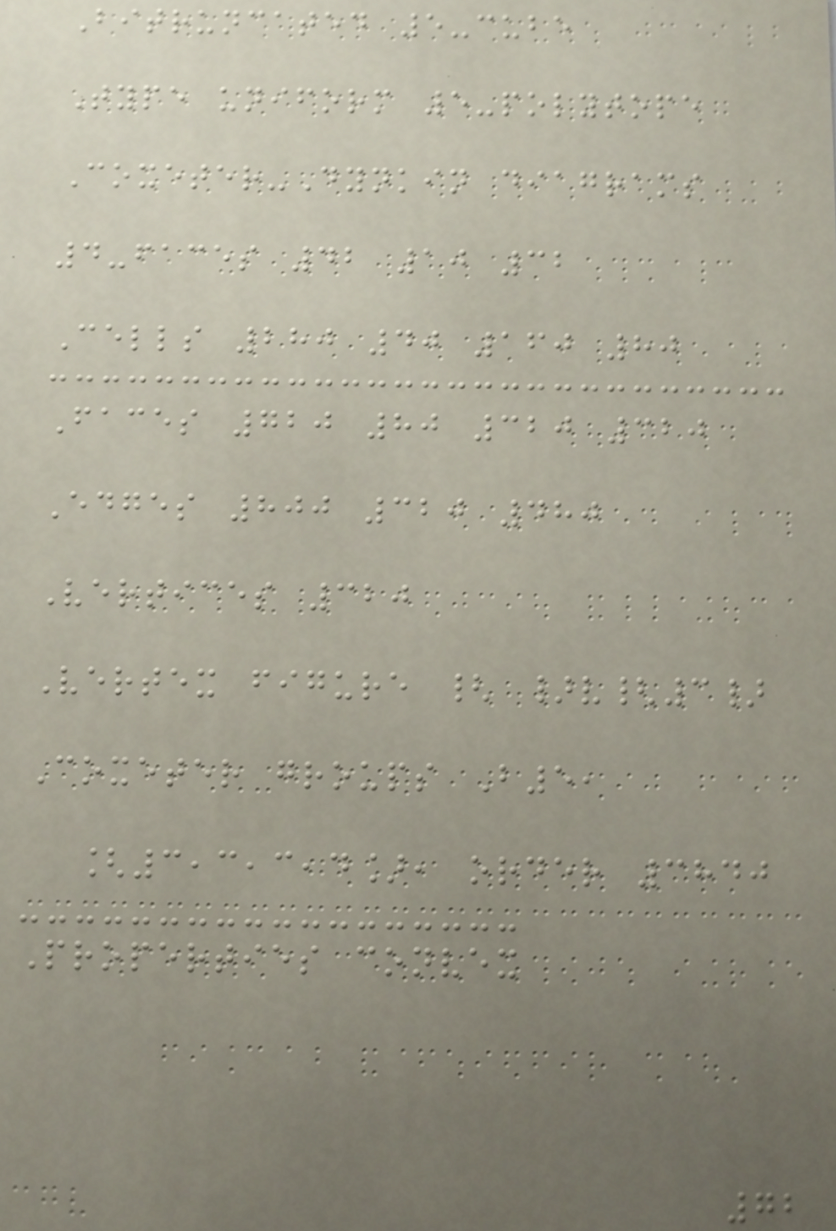Bitruncated 5-cube
Type uniform 5-polytope
Coxeter-Dynkin diagrams
4-faces 42 10 32
Cells 280 40 160 80
Faces 720 80 320 320
Edges 800 320 480
Vertices 320
Vertex figure { }v{3}
Coxeter groups B5,
[3,3,3,4], order 3840
Properties convex
72
